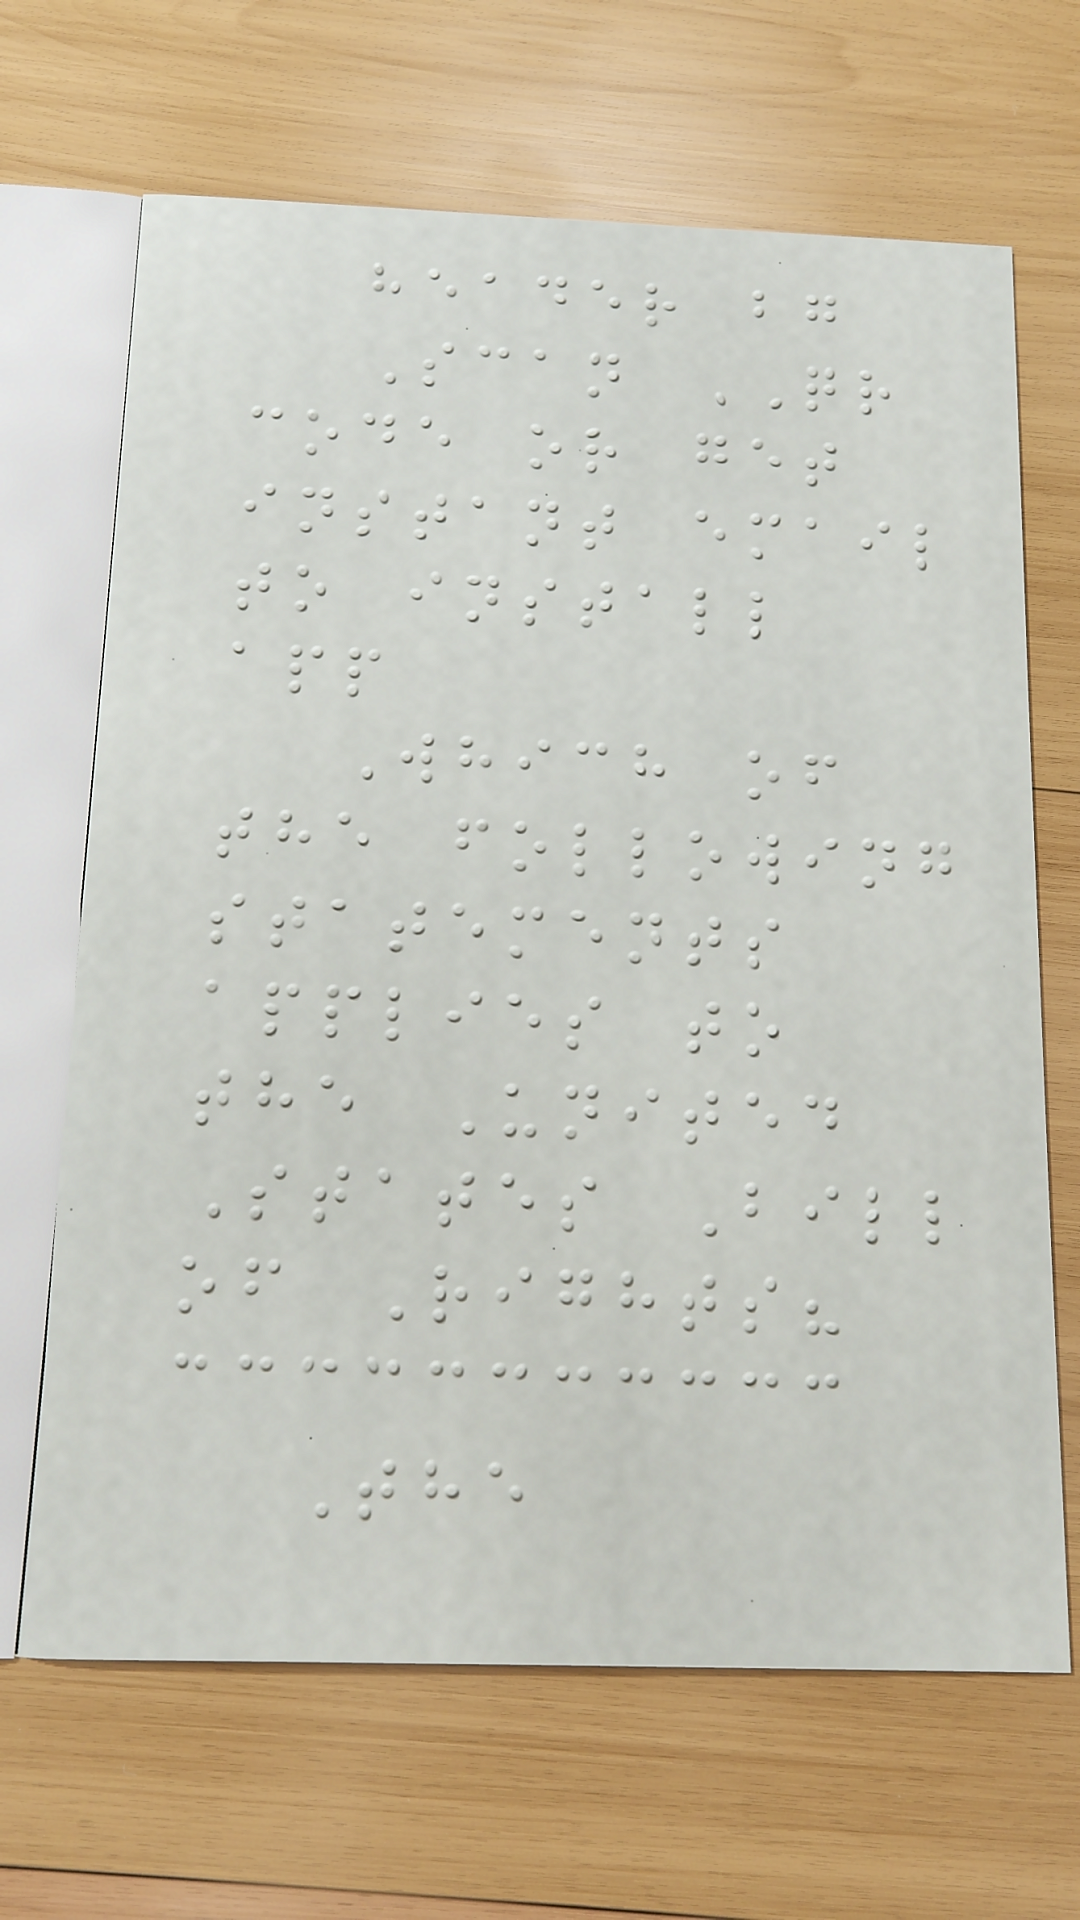header bg
Scan QR
code or get
instant email
to install
app
Which of
the following
statements
applies to
the United
States Bill
of Rights?
The
